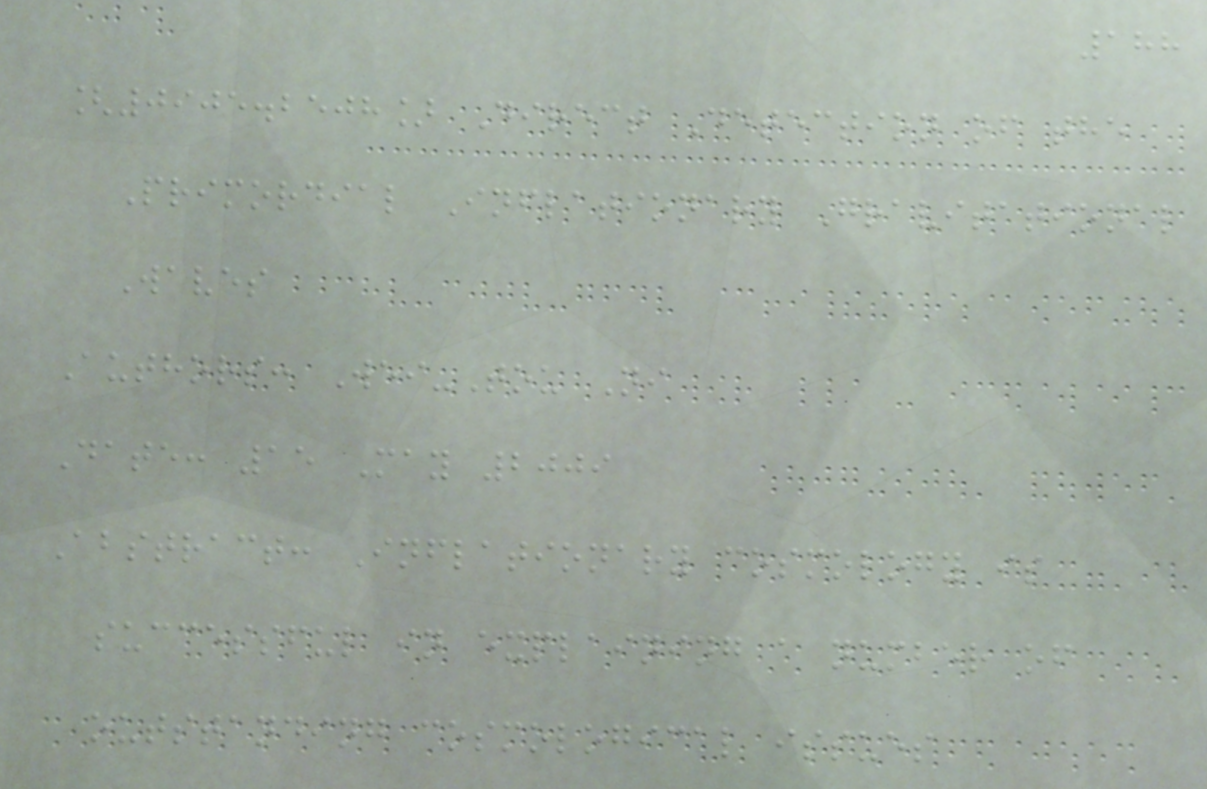188
[0905.2508] Direct Detection of the
Primordial Inflationary Gravitational
Waves
Authors: Wei-Tou Ni
Date: 15 May 2009
Abstract: Inflationary cosmology is
successful in explaining a number of
outstanding cosmological issues
